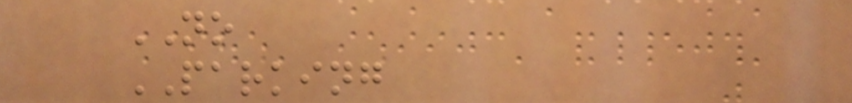NO
PARKING
